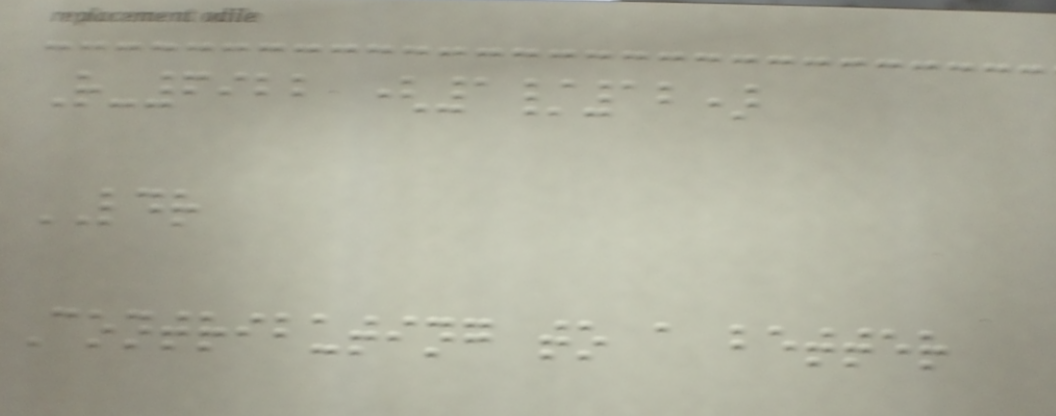R-6922 (1/12)
LDR
Contributing to a better
